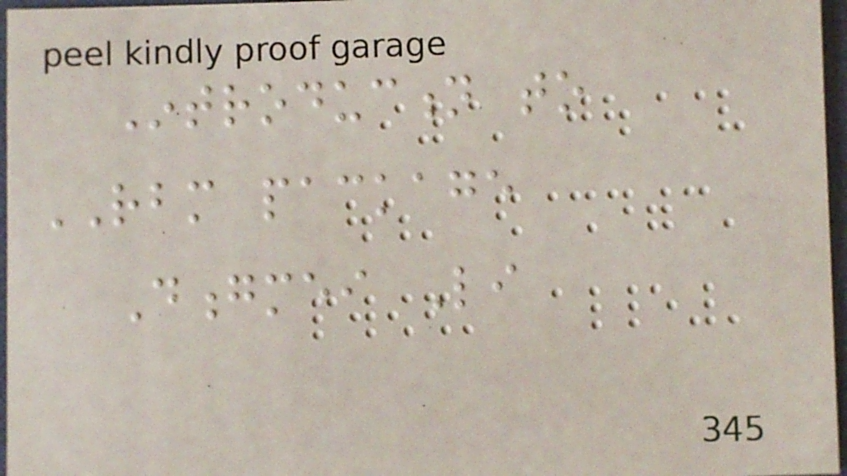Introduction to
RBM package
Dongmei Li
